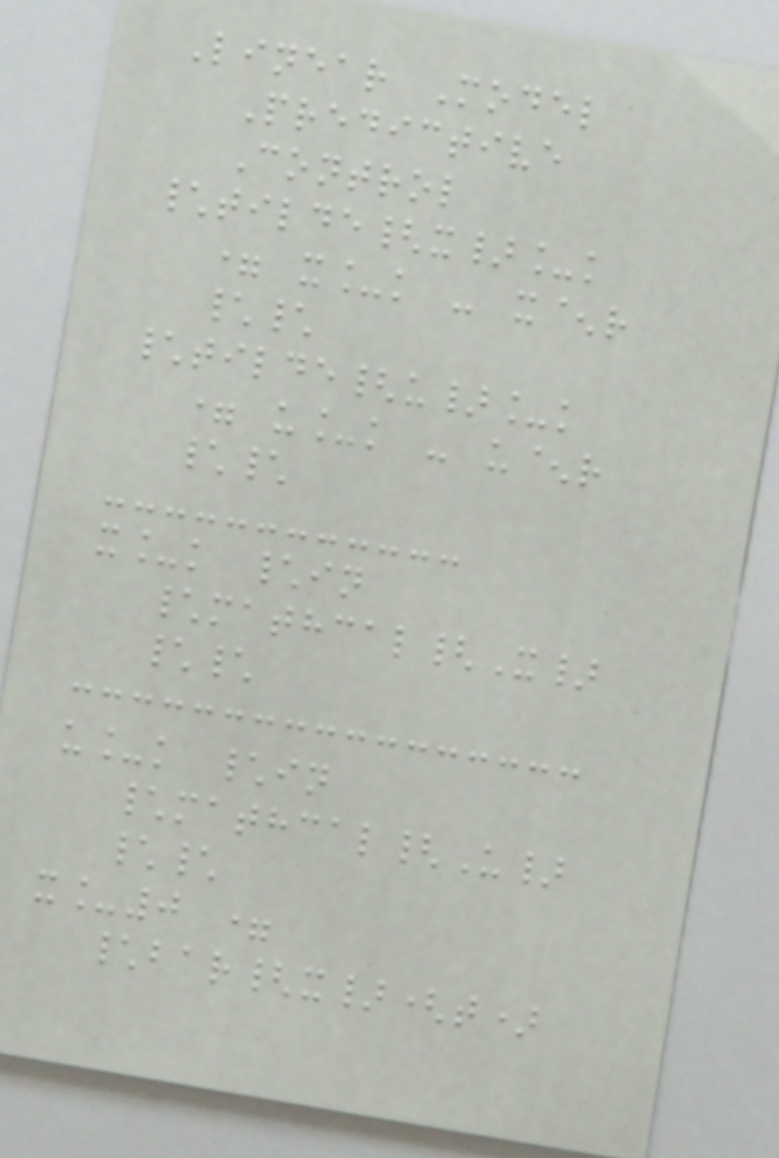Linear Model
Predictive
Control
\tilde{x}_k
= x_k - x^r
\\
\tilde{u}_k
= u_k - u^r
\\
x_k \in
\mathcal{X}
\\
u_k \in
\mathcal{U}
\\
x_0 =
\bar{x}(t)
